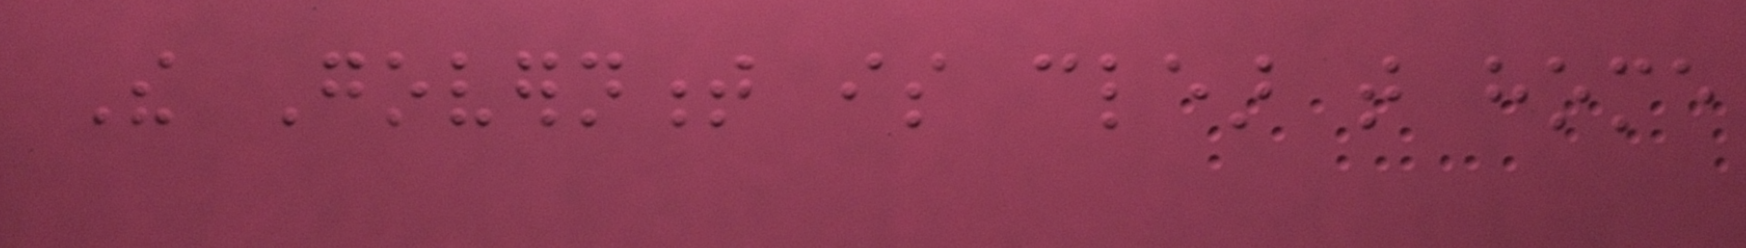The Government is clear that home
